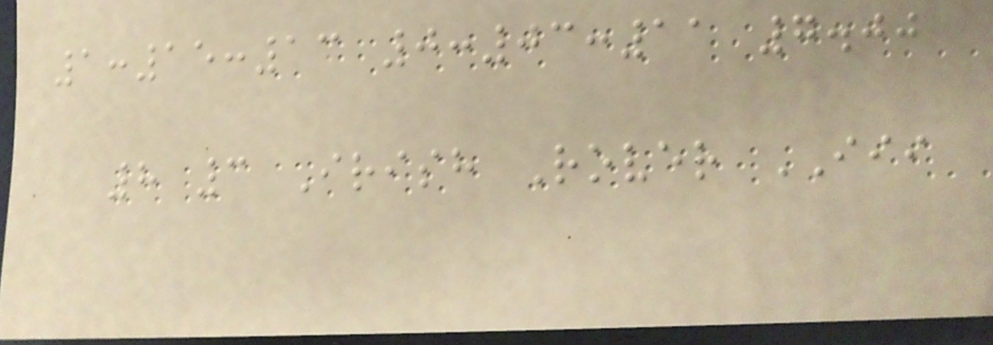1:15:13 0:03:11 7.00
8 3 Irish Rover III
